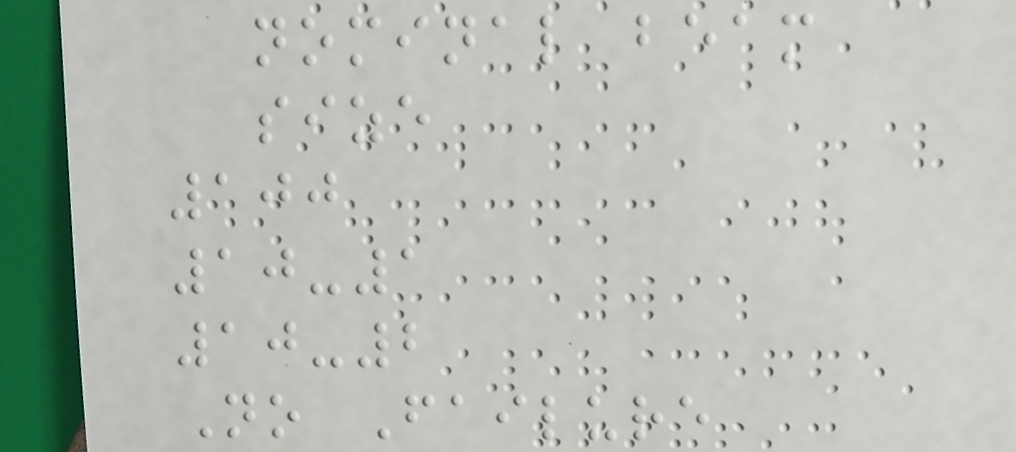nominal beam
size
100
10-1
10-2
No Failure
